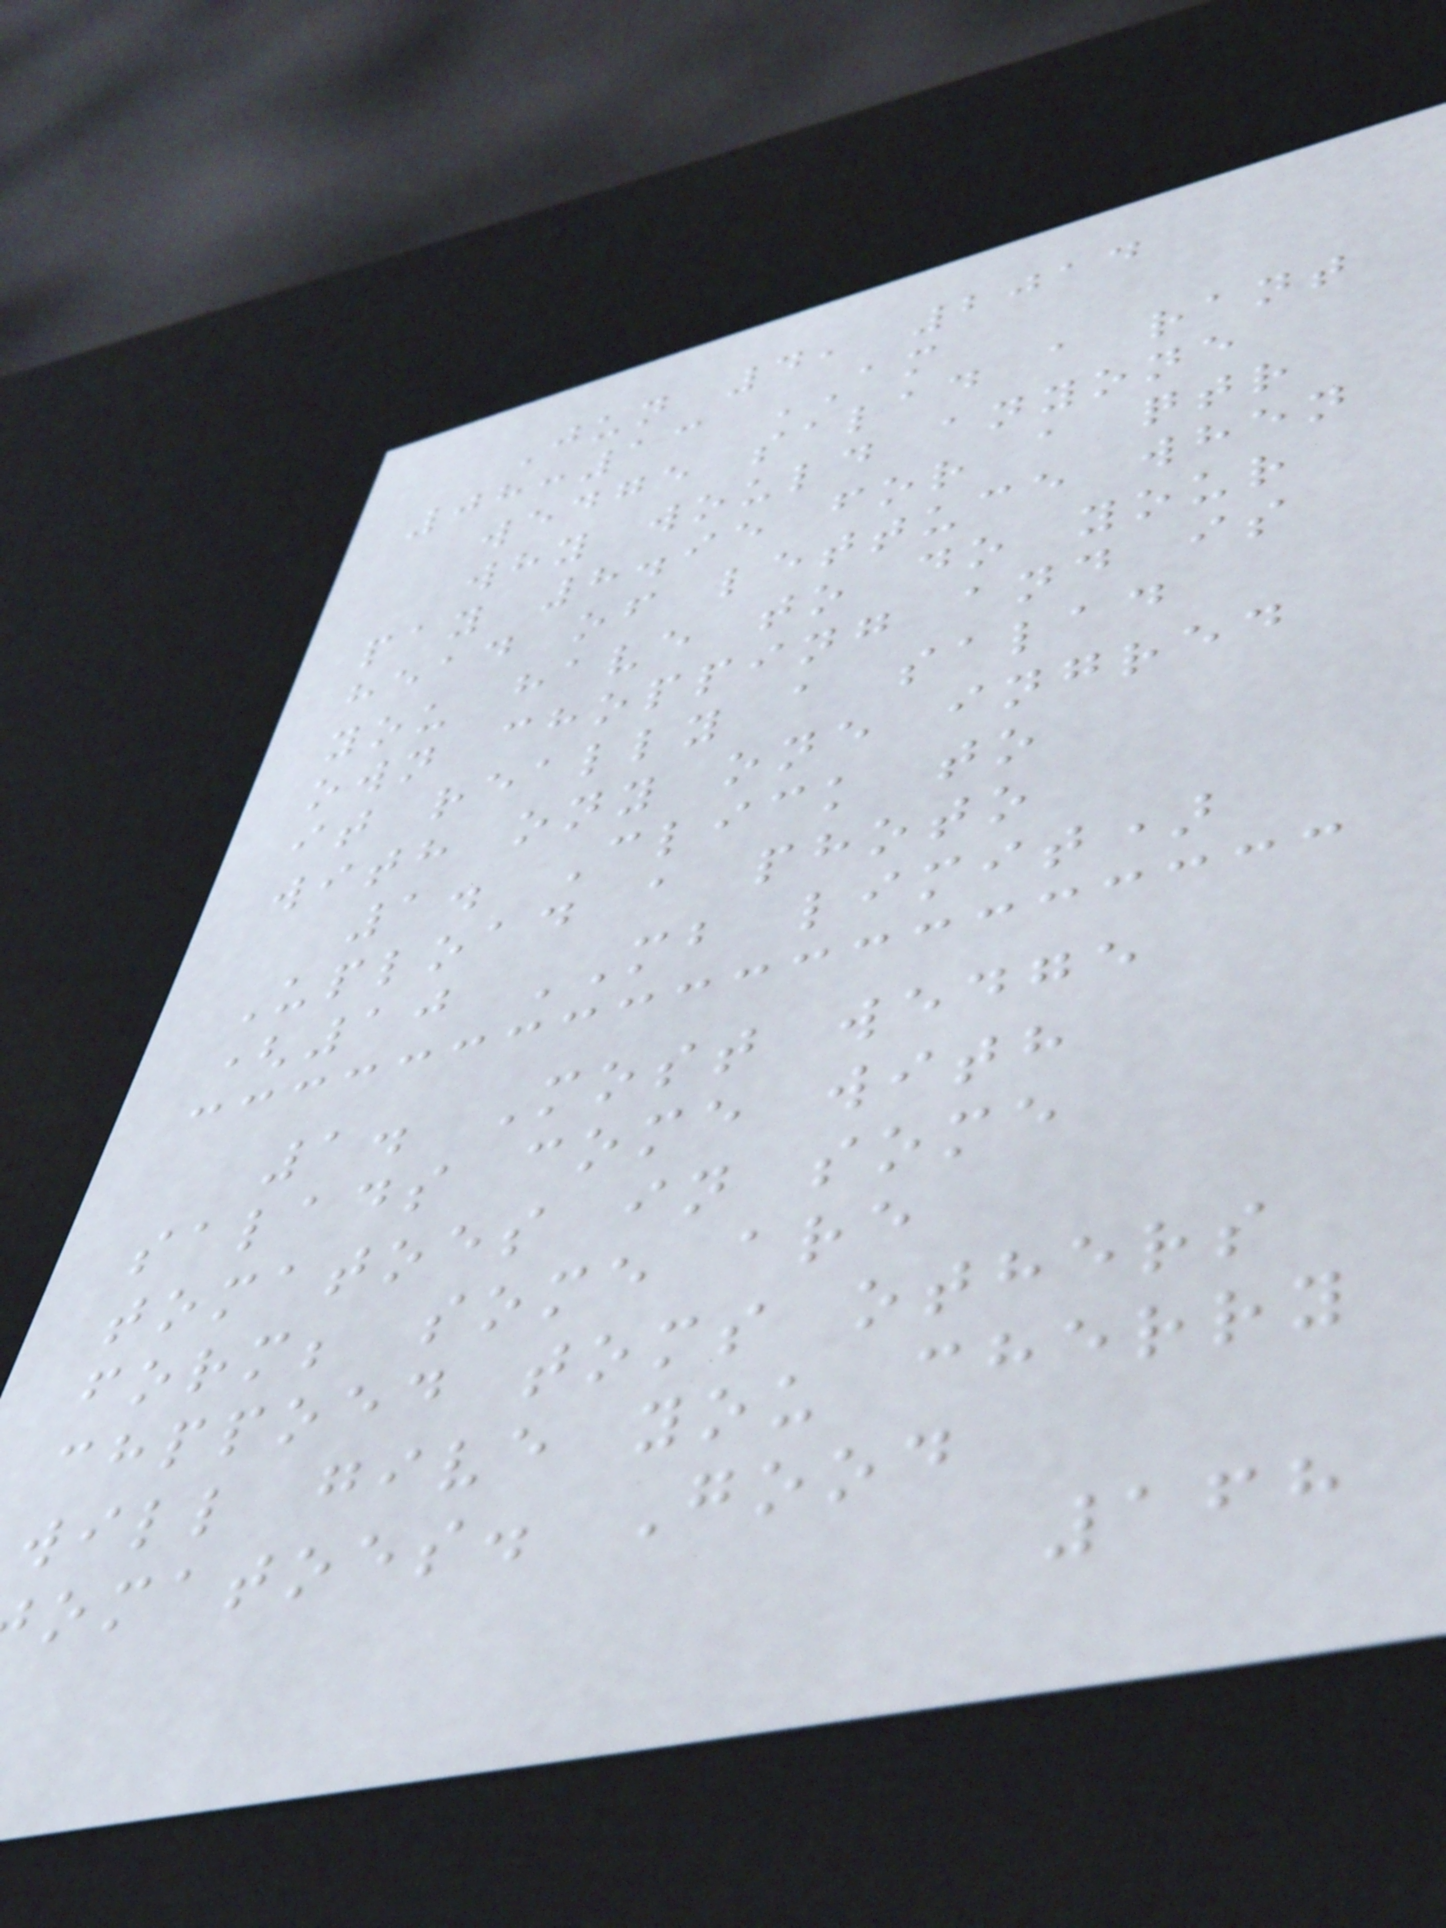Jun 4, 2014
08:13 AM
wedge salad a rant
why would anyone
pay 8.95 for a qtr
head of lettuce when
you have to do your
own chopping and is
it really a salad
with ony one ingred
1. Click to
Upload a photo
(10 MB limit)
1. Most wedge
salads come with
tomatoes in some
form; some are
chppoed toms others
will give you cherry
omatoes. Good
168
